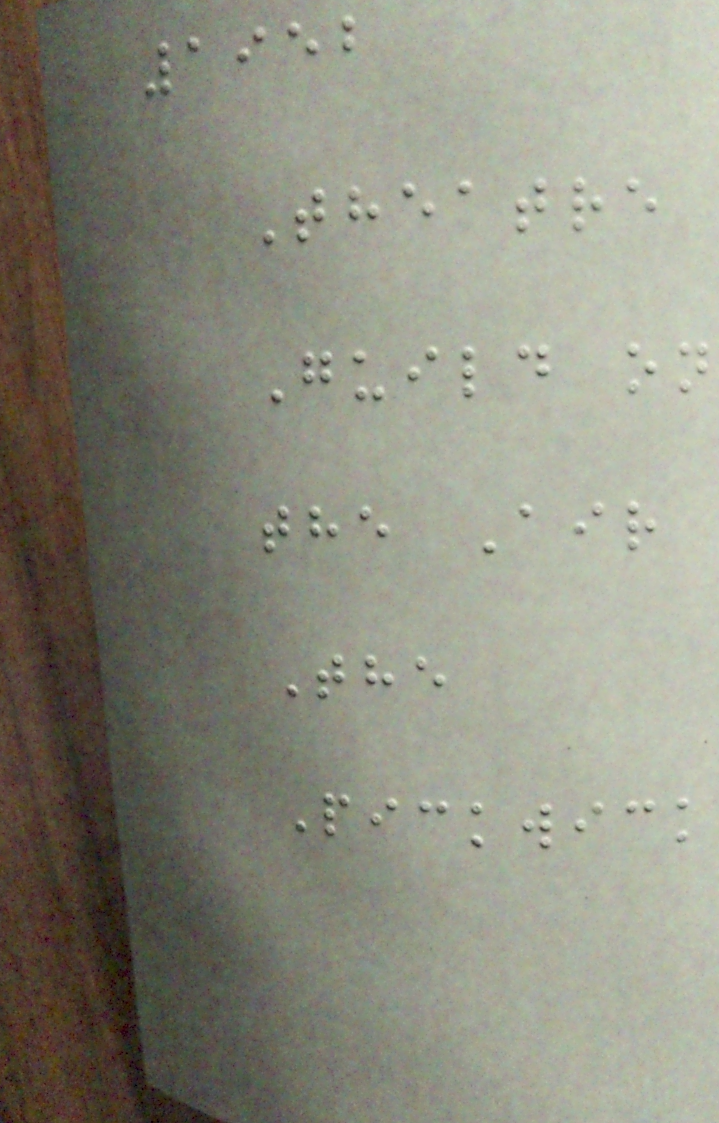1952
Theatre
Guild on
the Air
The
Pickwick
